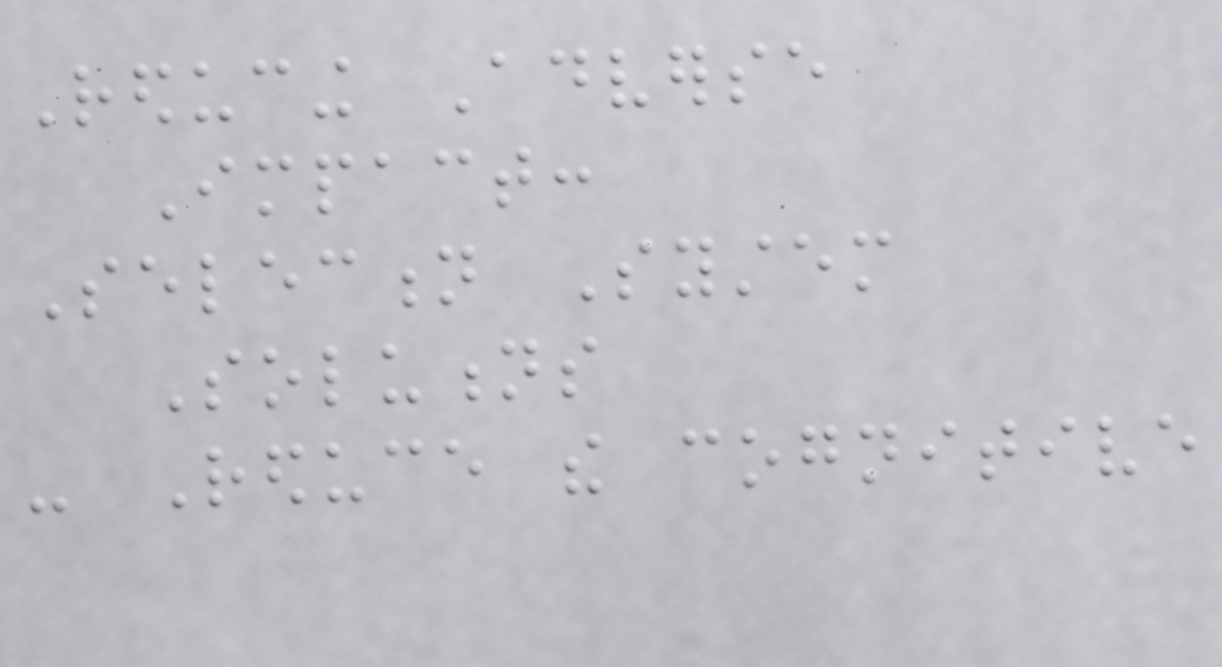Reducing Adverse
Impact:
Selection System
Solutions
- Reduce the cognitive
